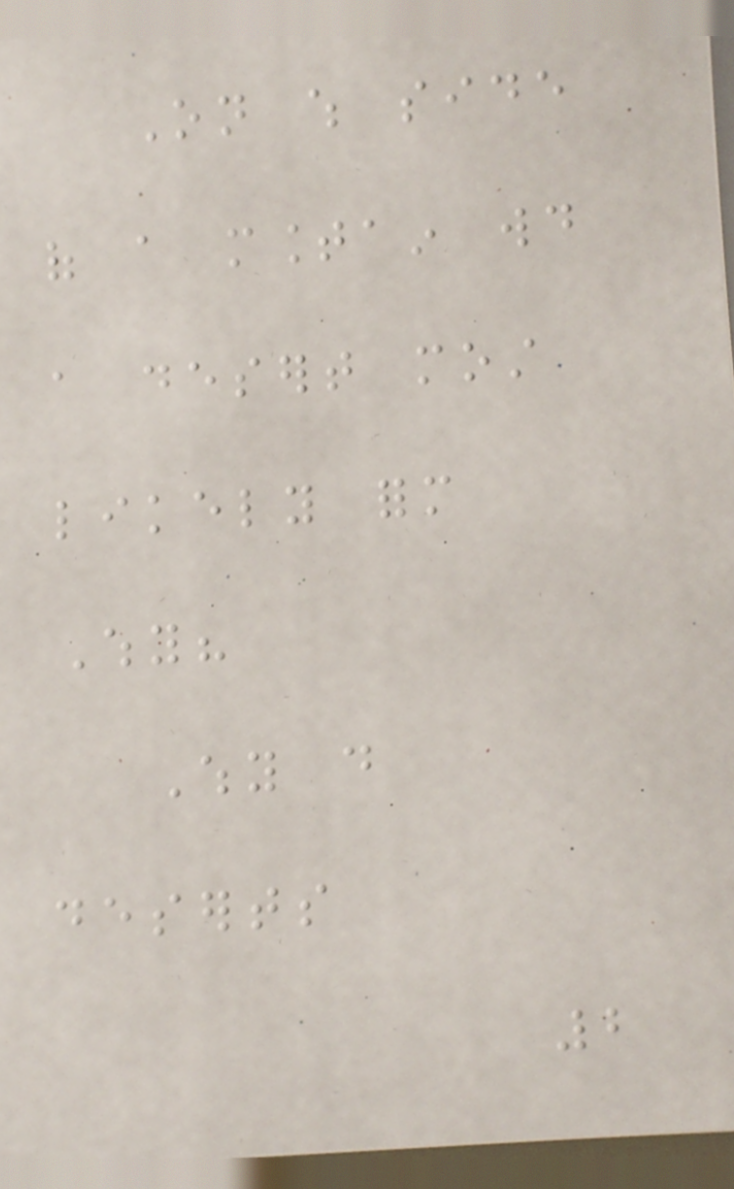On which side
of a mountain would
a desert most
likely form
Why?
Why do
deserts
2
